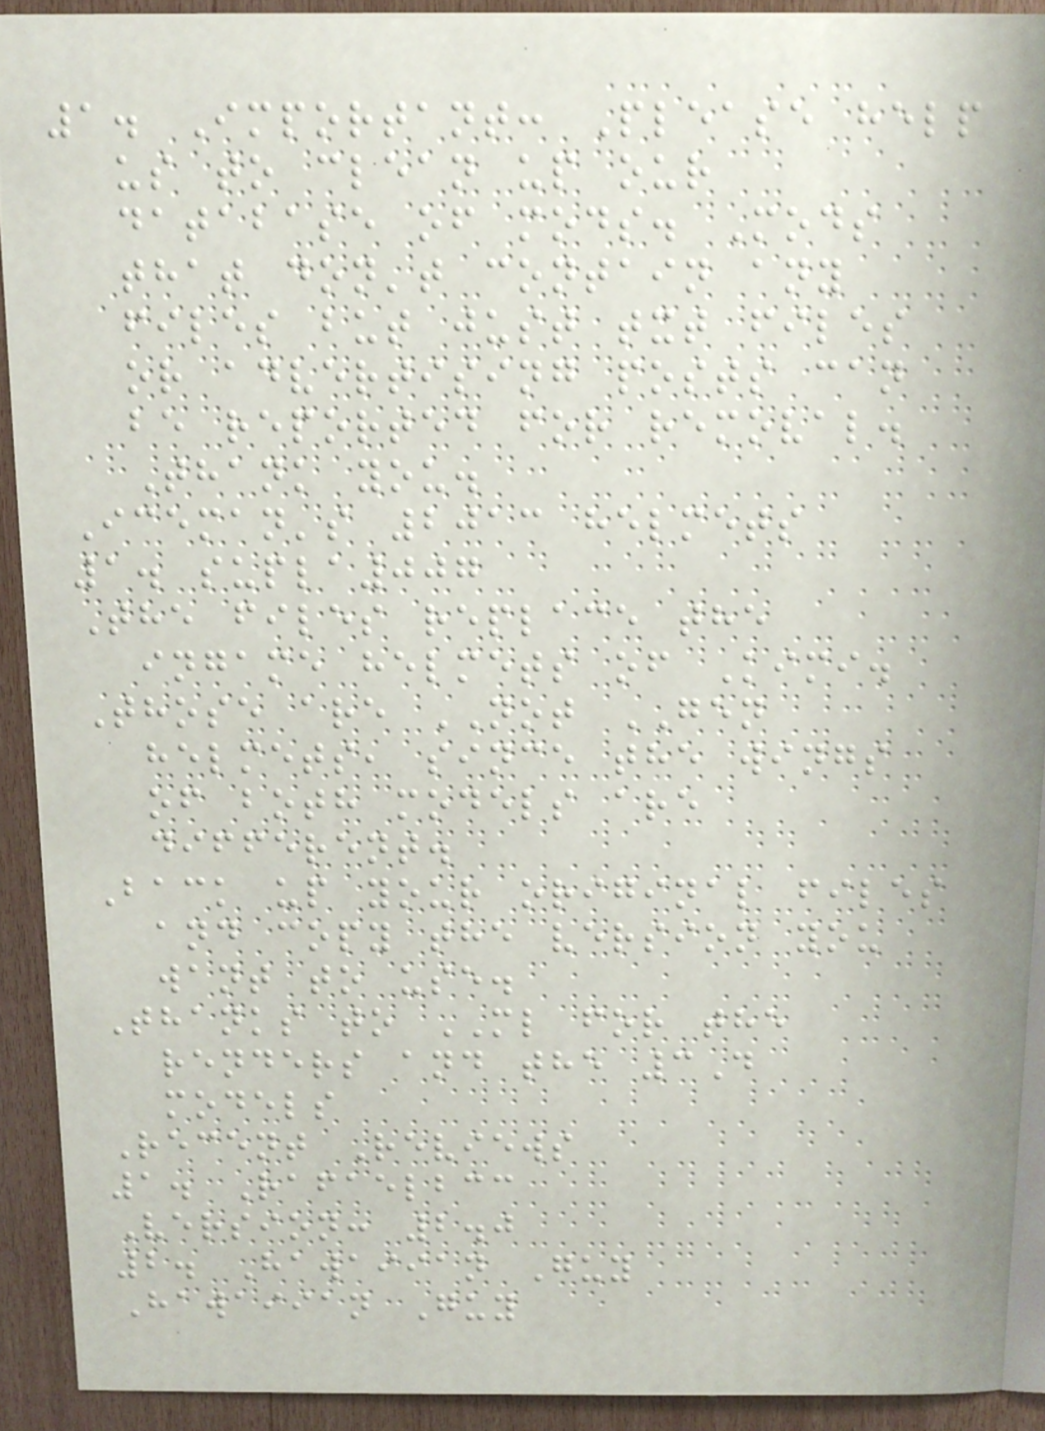1. Important: Please help
us to clean up our
database of mods. Mods
that don't contain any
files but just txt files
or advertising posts can
be reported for removal.
Thank you.
Iceman's 2013 helmets
1. supla007
The files replace the
ingame helmets of Kimi.
Those are NOT GEN
helmets, since the wings
of both models are
different.
Back up your original files
and copy the version you
want to use.
Thanks to ML for the
renders and the 3D
models
Recent Reviews
1. Rafaelbcc
Version: 2.0
2. Hawaiian Guy
Hawaiian Guy
